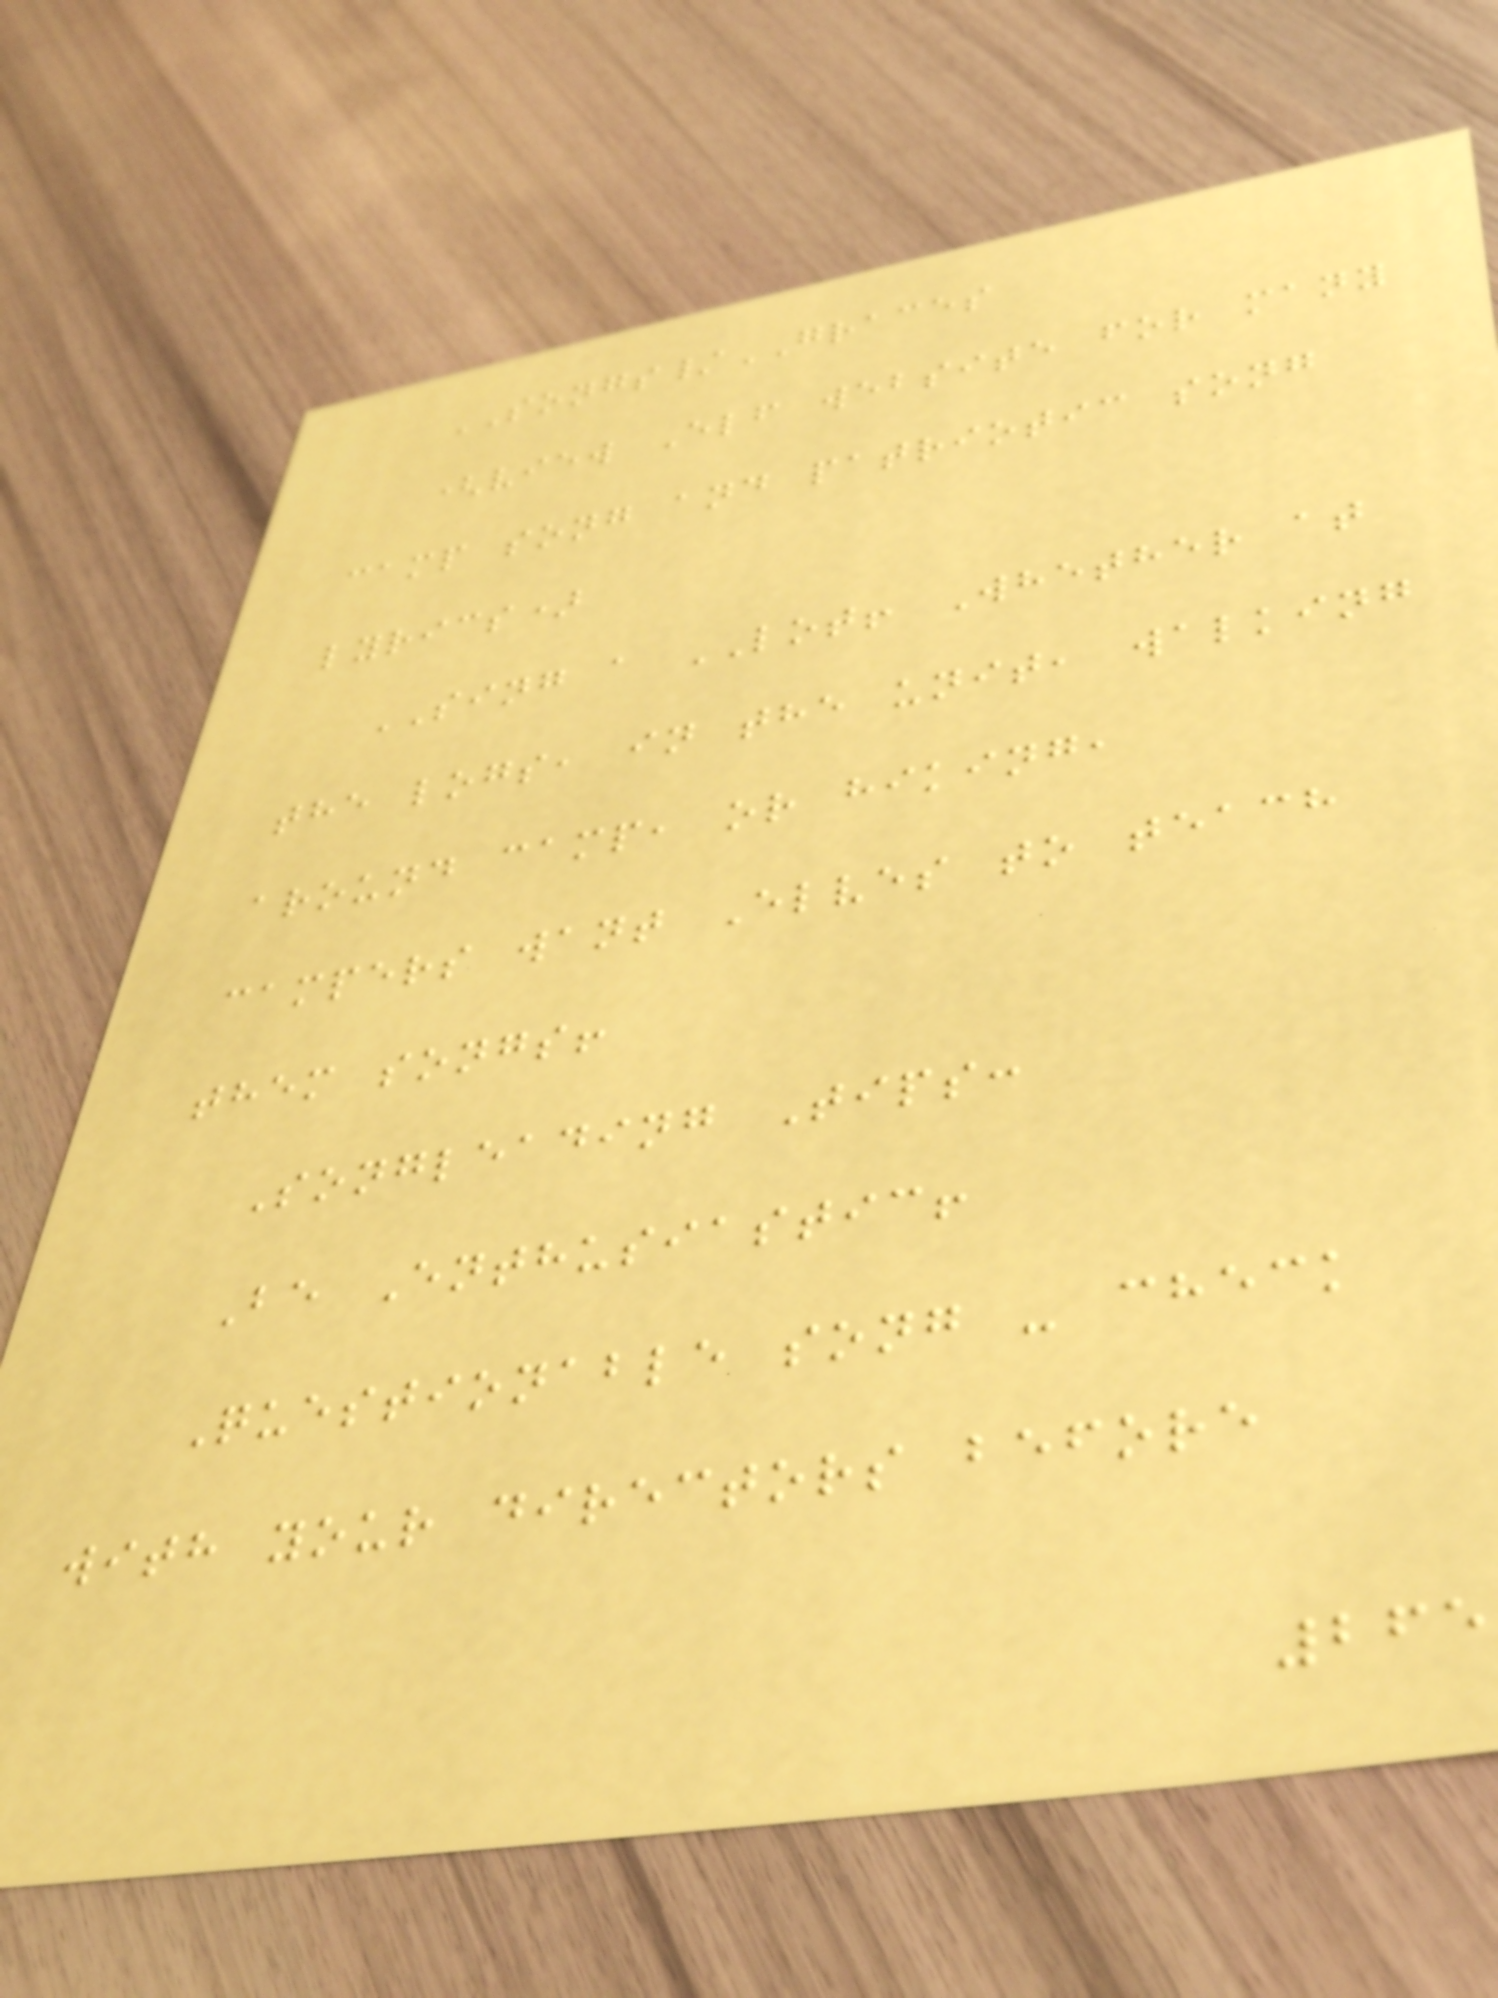SONGS/GRACES
(view Elf website for many
camp song and patriotic song
lyrics)
SING a LOT! Whether at
the logs, in the unit, walking
around camp, or hiking,
campers want Elves to teach
them songs!
Songleading Tips:
Be Enthusiastic!
Questionable song - check
with your directors before
265
